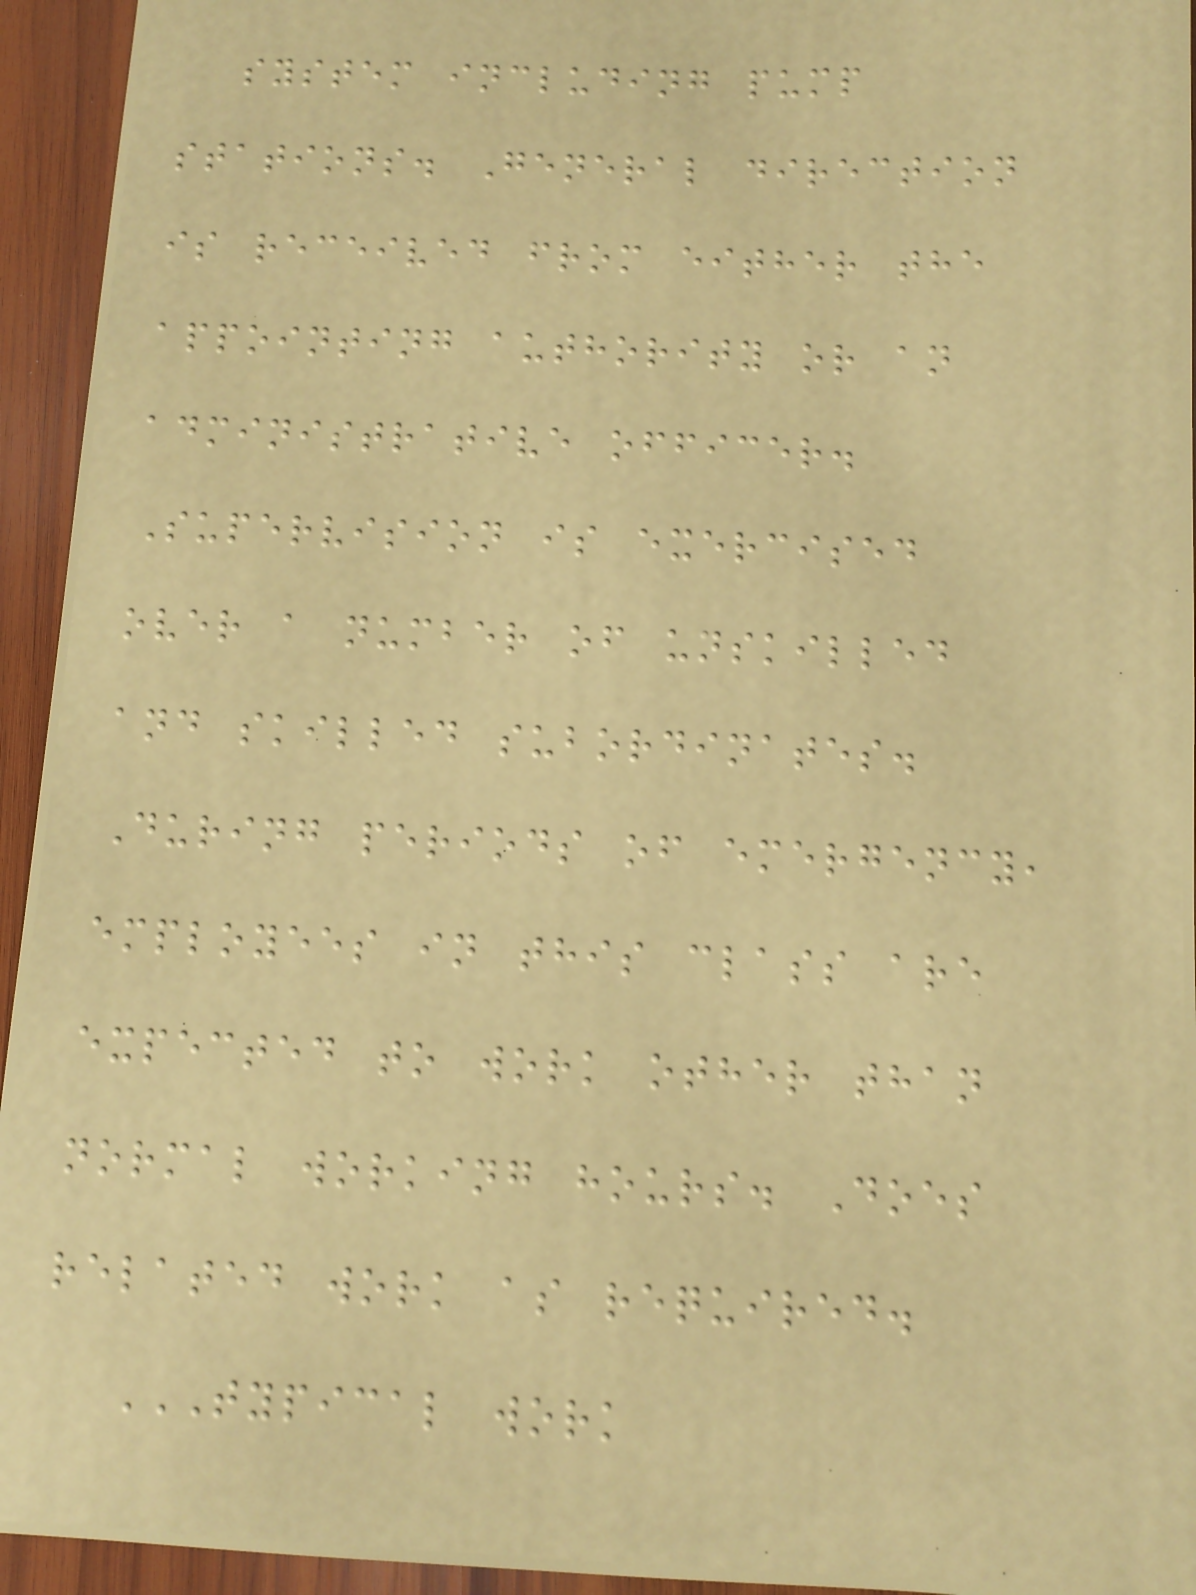system including pump
stations. General direction
is received from either the
appointing authority or an
administrative officer.
Supervision is exercised
over a number of unskilled
and skilled subordinates.
During periods of emergency,
employees in this class are
expected to work other than
normal working hours. Does
related work as required.
TYPICAL WORK
